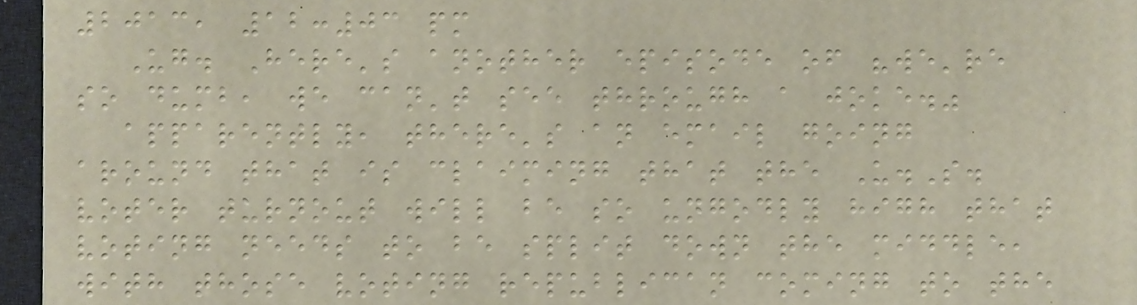2013, 12:03 pm
Ug. Here's another episode of "we're
so dumb, we can't see through a joke."
apparently, there's an email going
around that is claiming that the U.S.
voter turnout will be so ungodly high that
voting needs to be split down the middle,
with those voting republican coming to the
